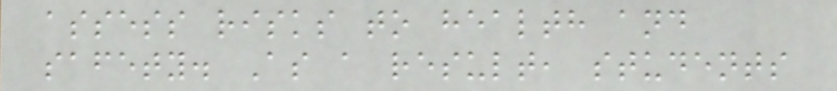assess risks to health and
safety. As a result, students
